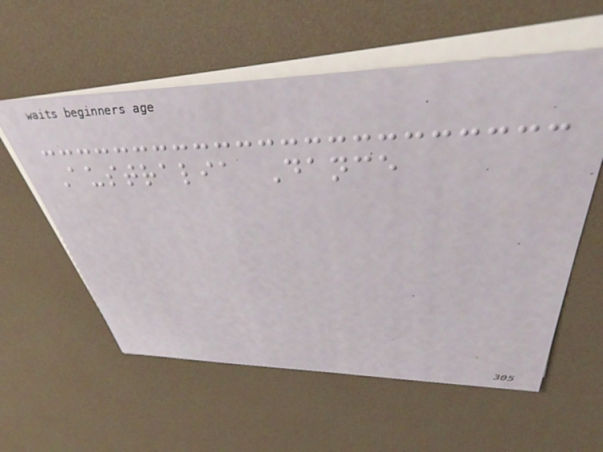Australia Dance
